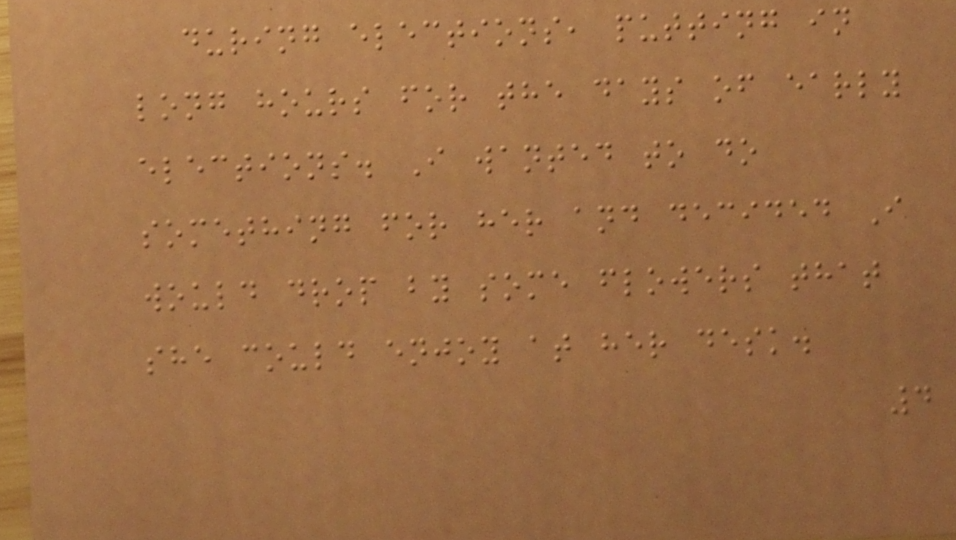during elections, putting in
long hours for the days of early
elections. I wanted to do
something for her and decided I
would drop by some flowers that
she could enjoy at her desk.
4
